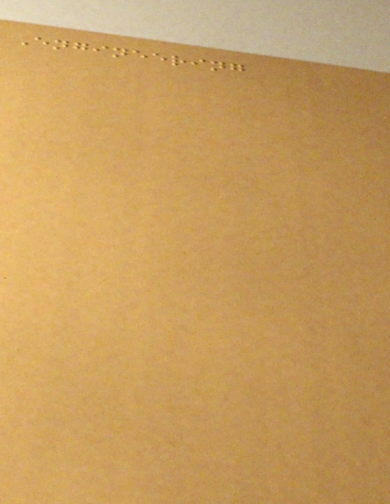Engineering
